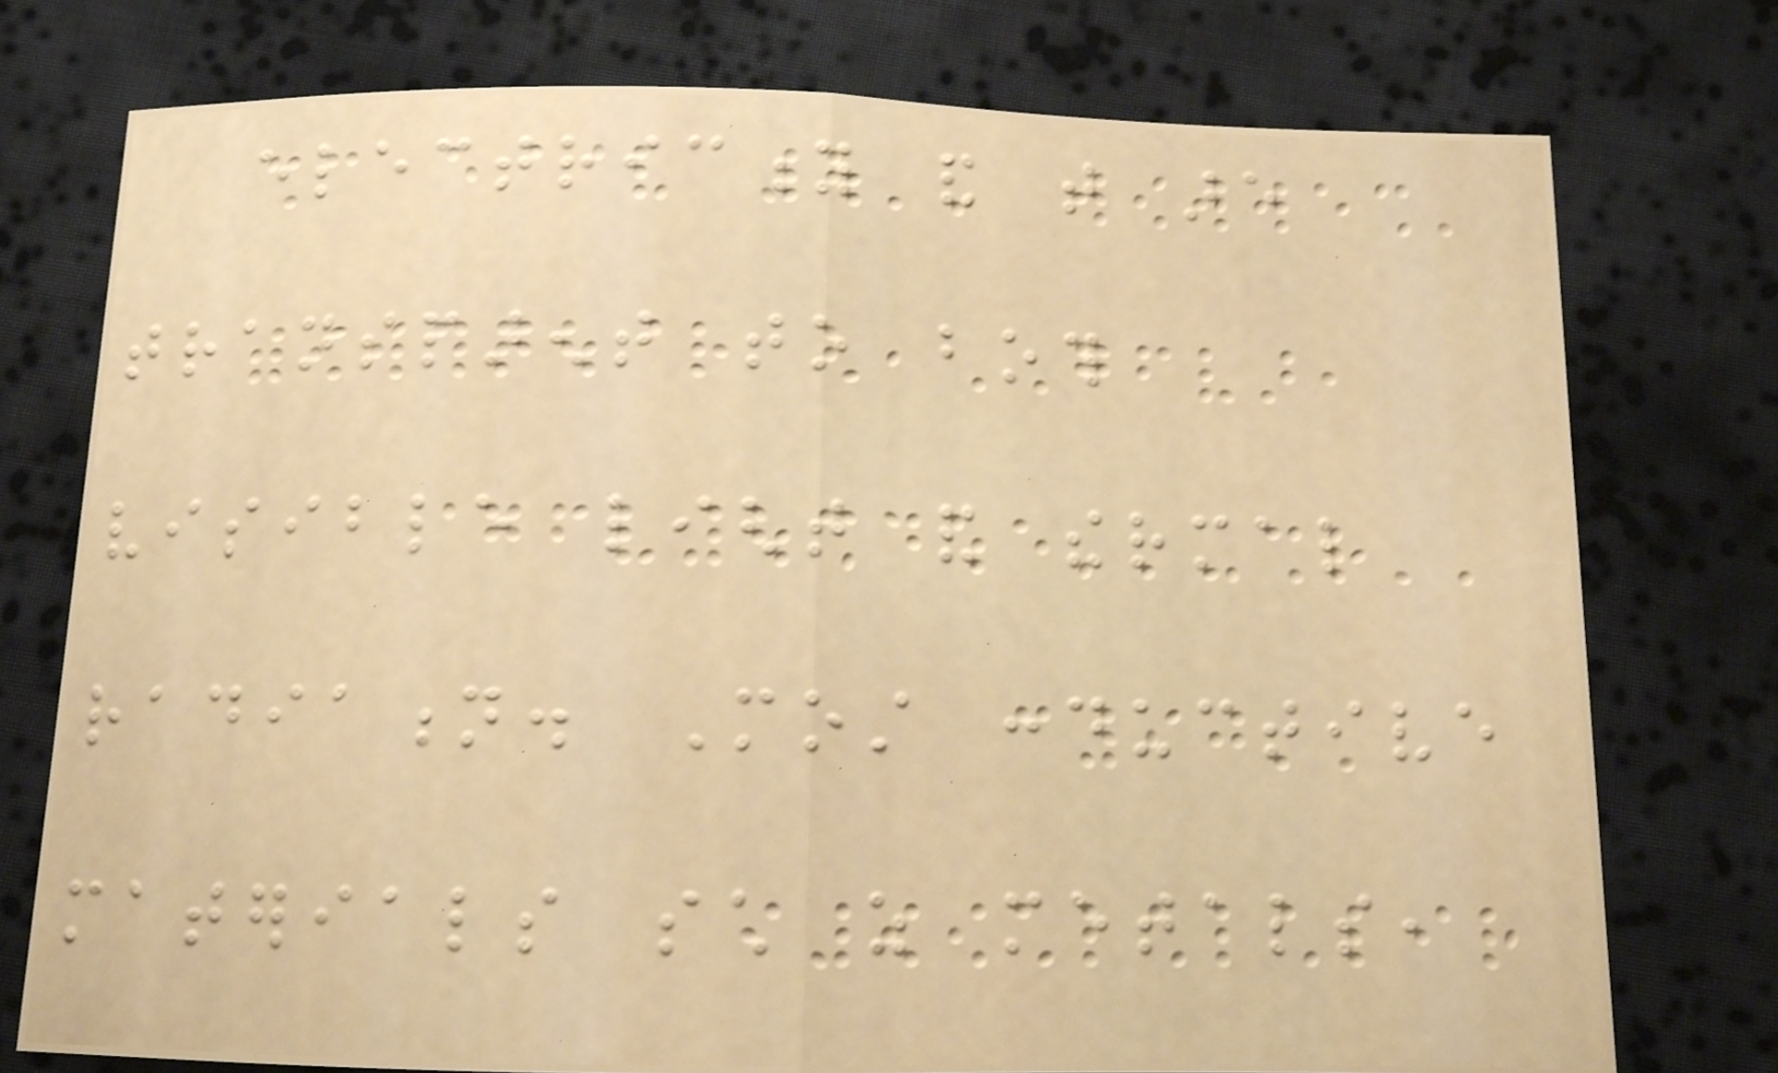electricity and that are
transparent to both
visible light and thermal
radiation. Most conductive
materials such as metals,
